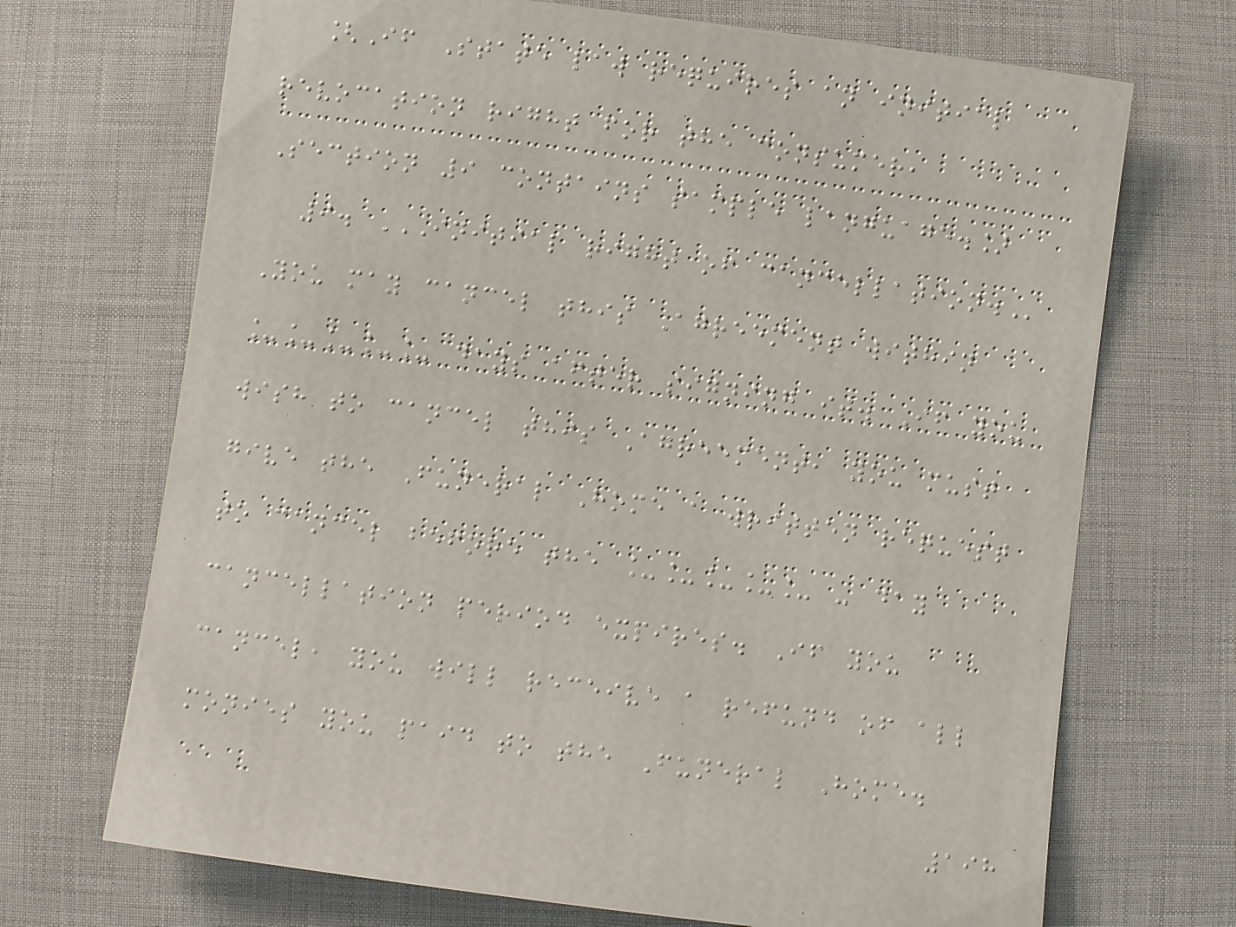[If State law requires an initial
revocation right for the consumer,
Section 9 contains sample language.]
9. INITIAL RIGHT OF CANCELLATION.
You may cancel this Agreement within
_____ days after signing it. If you
wish to cancel this Agreement, you must
give the Funeral Home a written request
to cancel before the _____ - day
cancellation period expires. If you
cancel, you will receive a refund of all
monies you paid to the Funeral Home.
198
